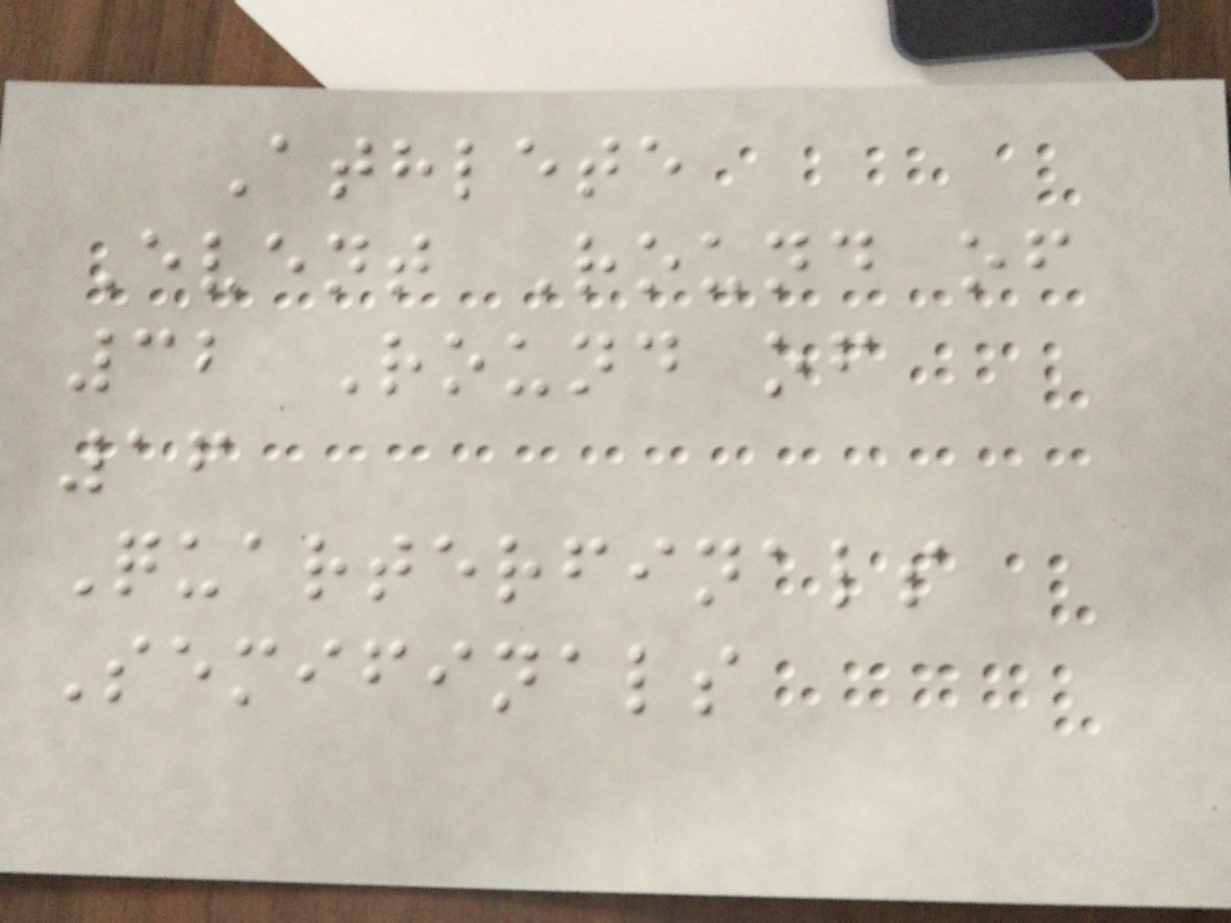Athlete
Event Round of
32 Round of
16
Quarterfinals
Semifinals
